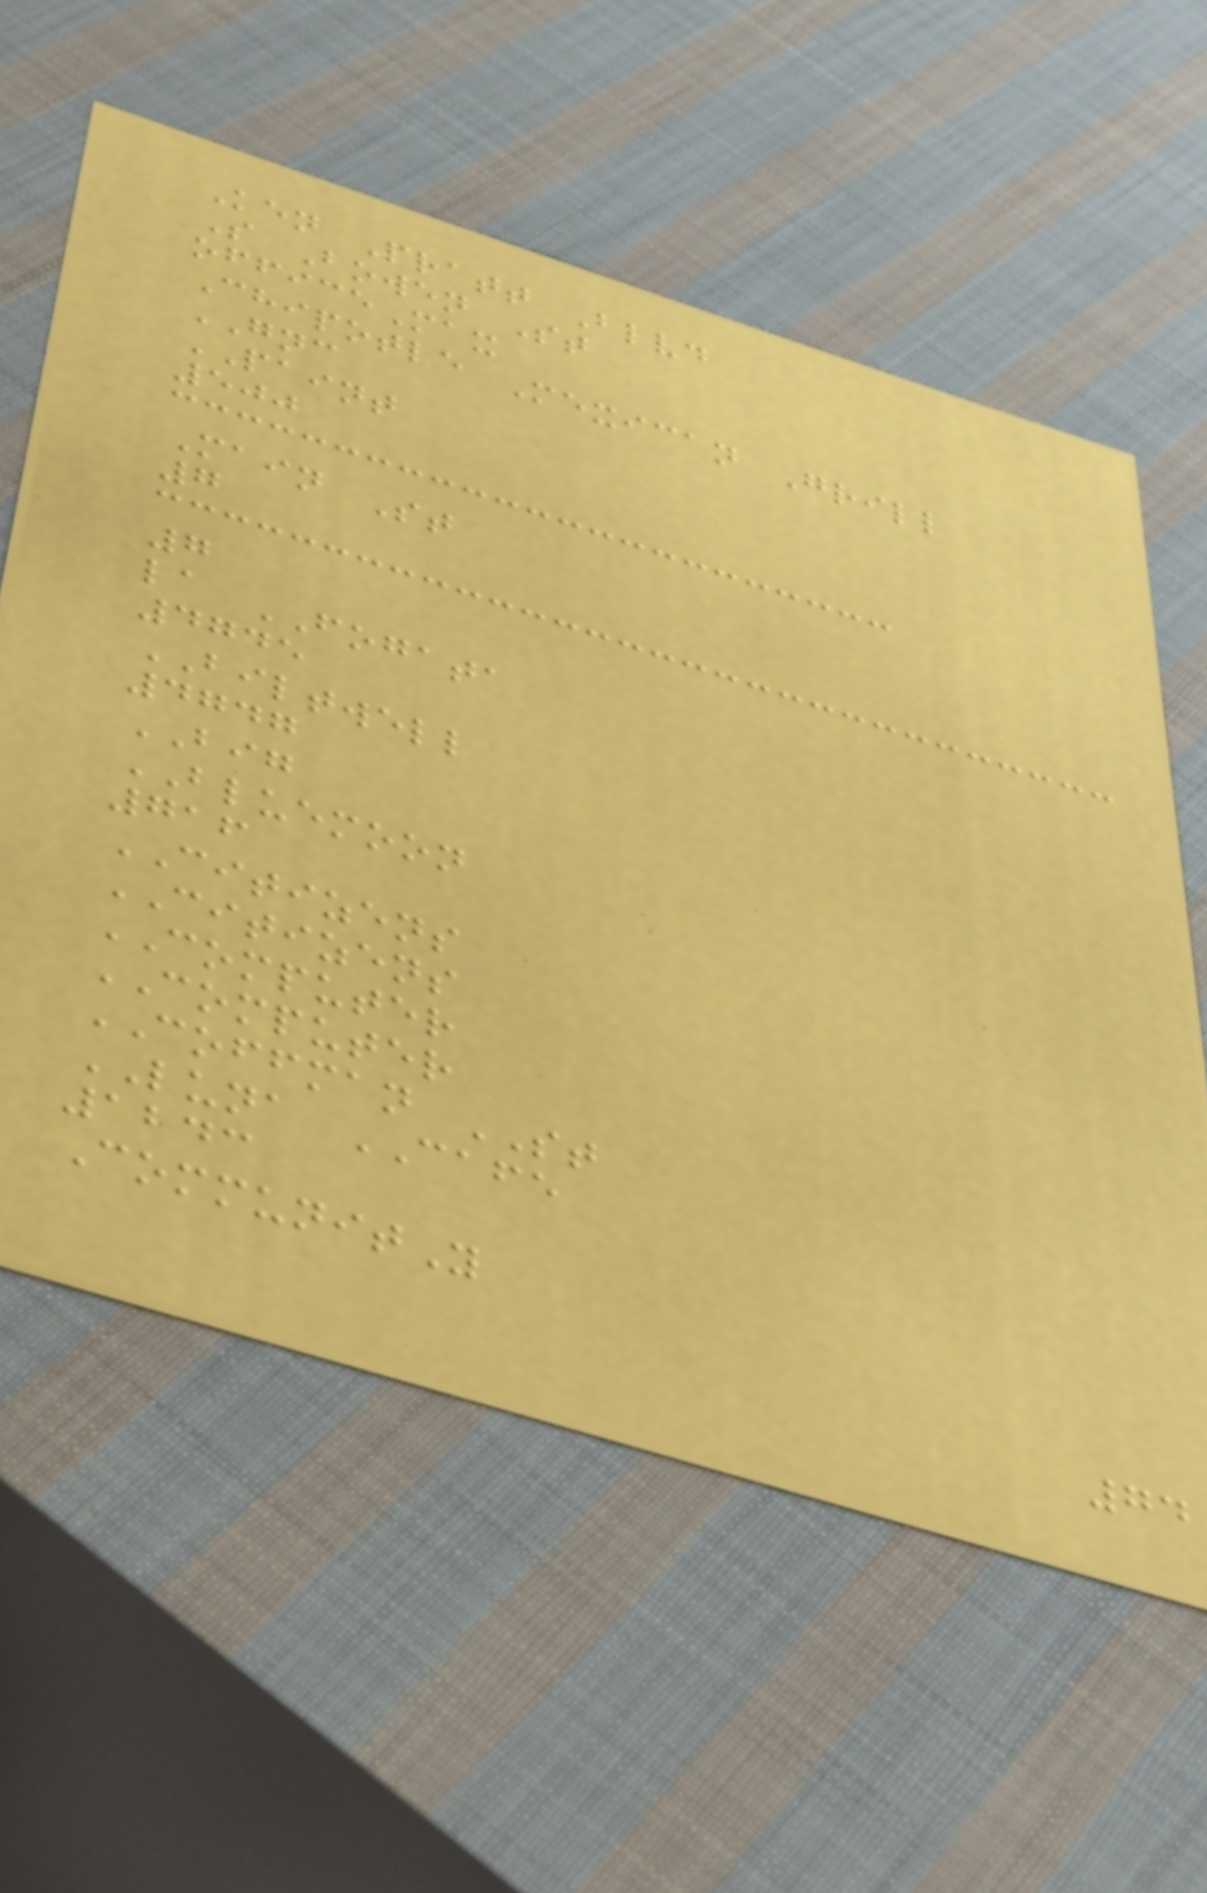Ken Pratt Blvd
S Bowen St
officeMax
Chipotle Mexican Grill
GNC
PAINT
500
Main St
7
7
la FOGATA
4745
BILTWELL
4747
BIG
BLUEMOON
716
CITIZENS
CITIZENS
COMPUTER
COMPUTER
COFFMAN ST
LUNA CAFE
1243
CommunitY
74
